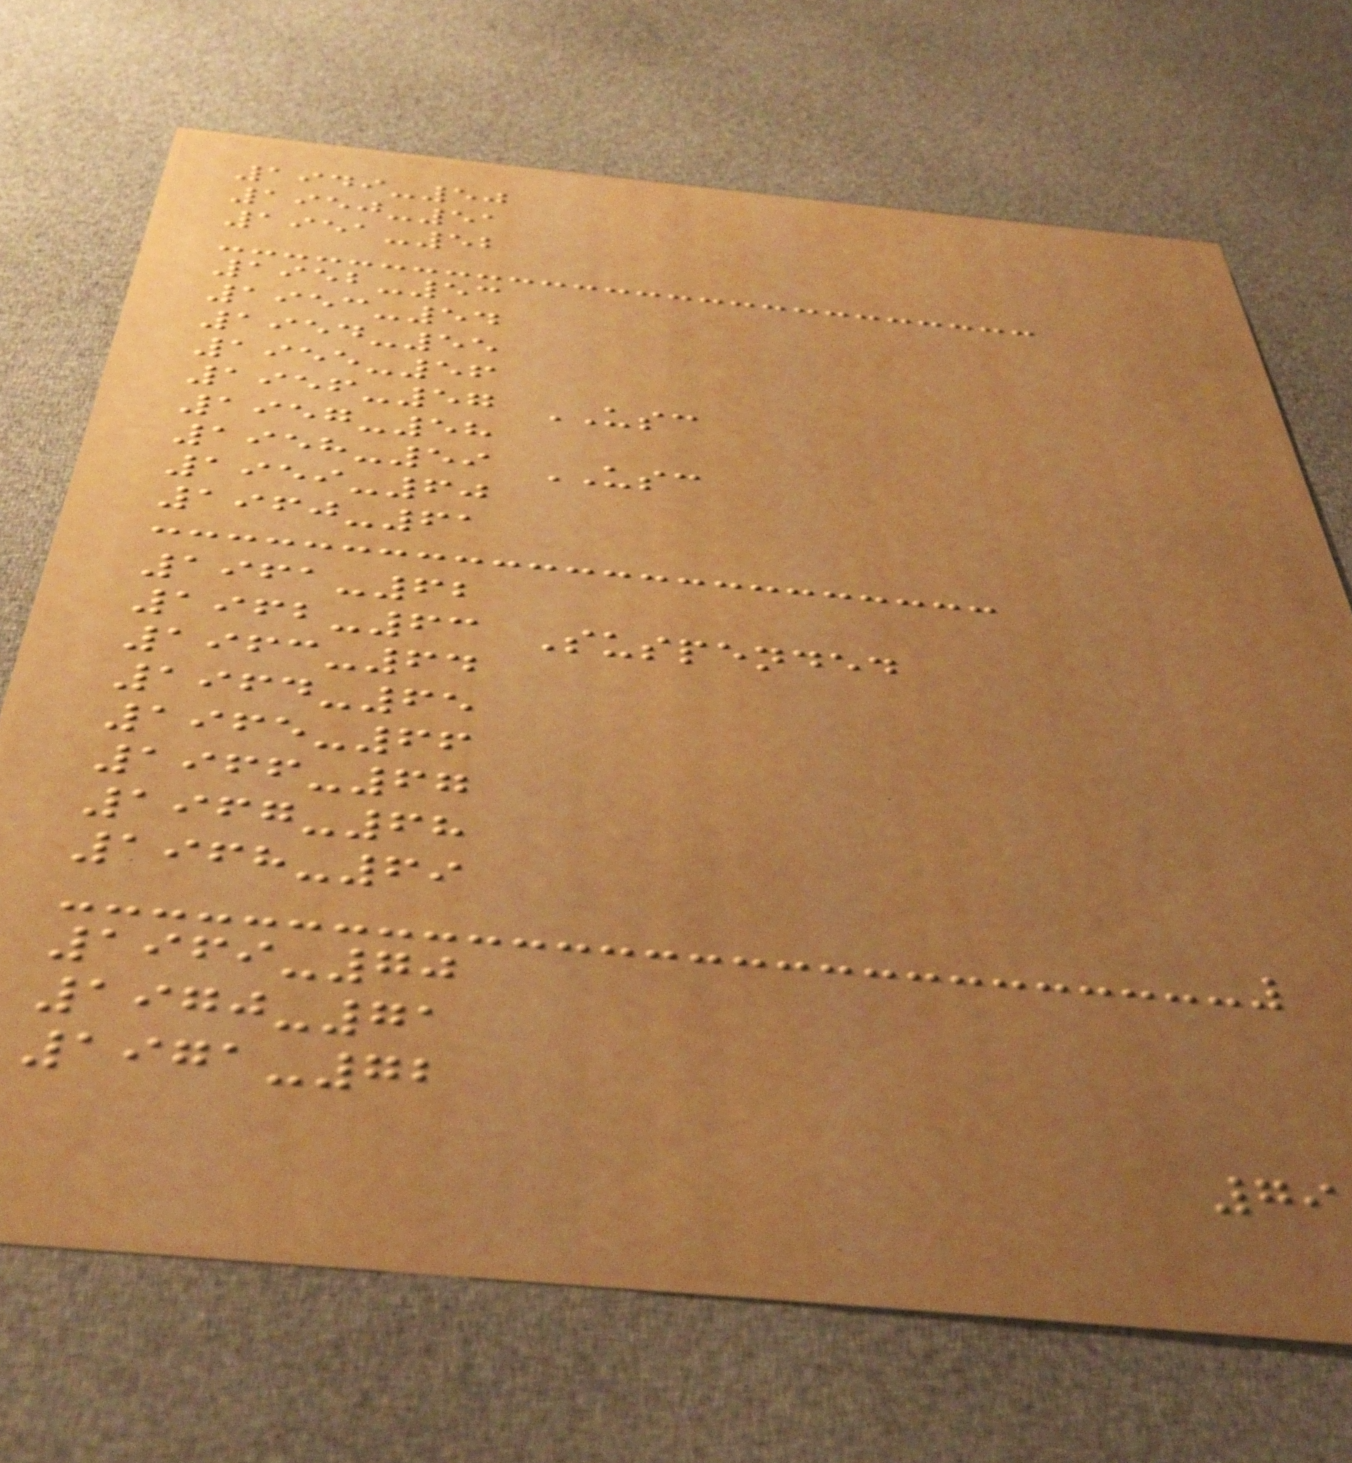1949-50
1950-51
1951-52
1952-53
1953-54
1954-55
1955-56
1956-57 USC
1957-58
1958-59 USC
1959-60
1960-61
1961-62
1962-63 Suspended
1963-64
1964-65
1965-66
1966-67
1967-68
1968-69
1969-70
1970-71
1971-72
79
